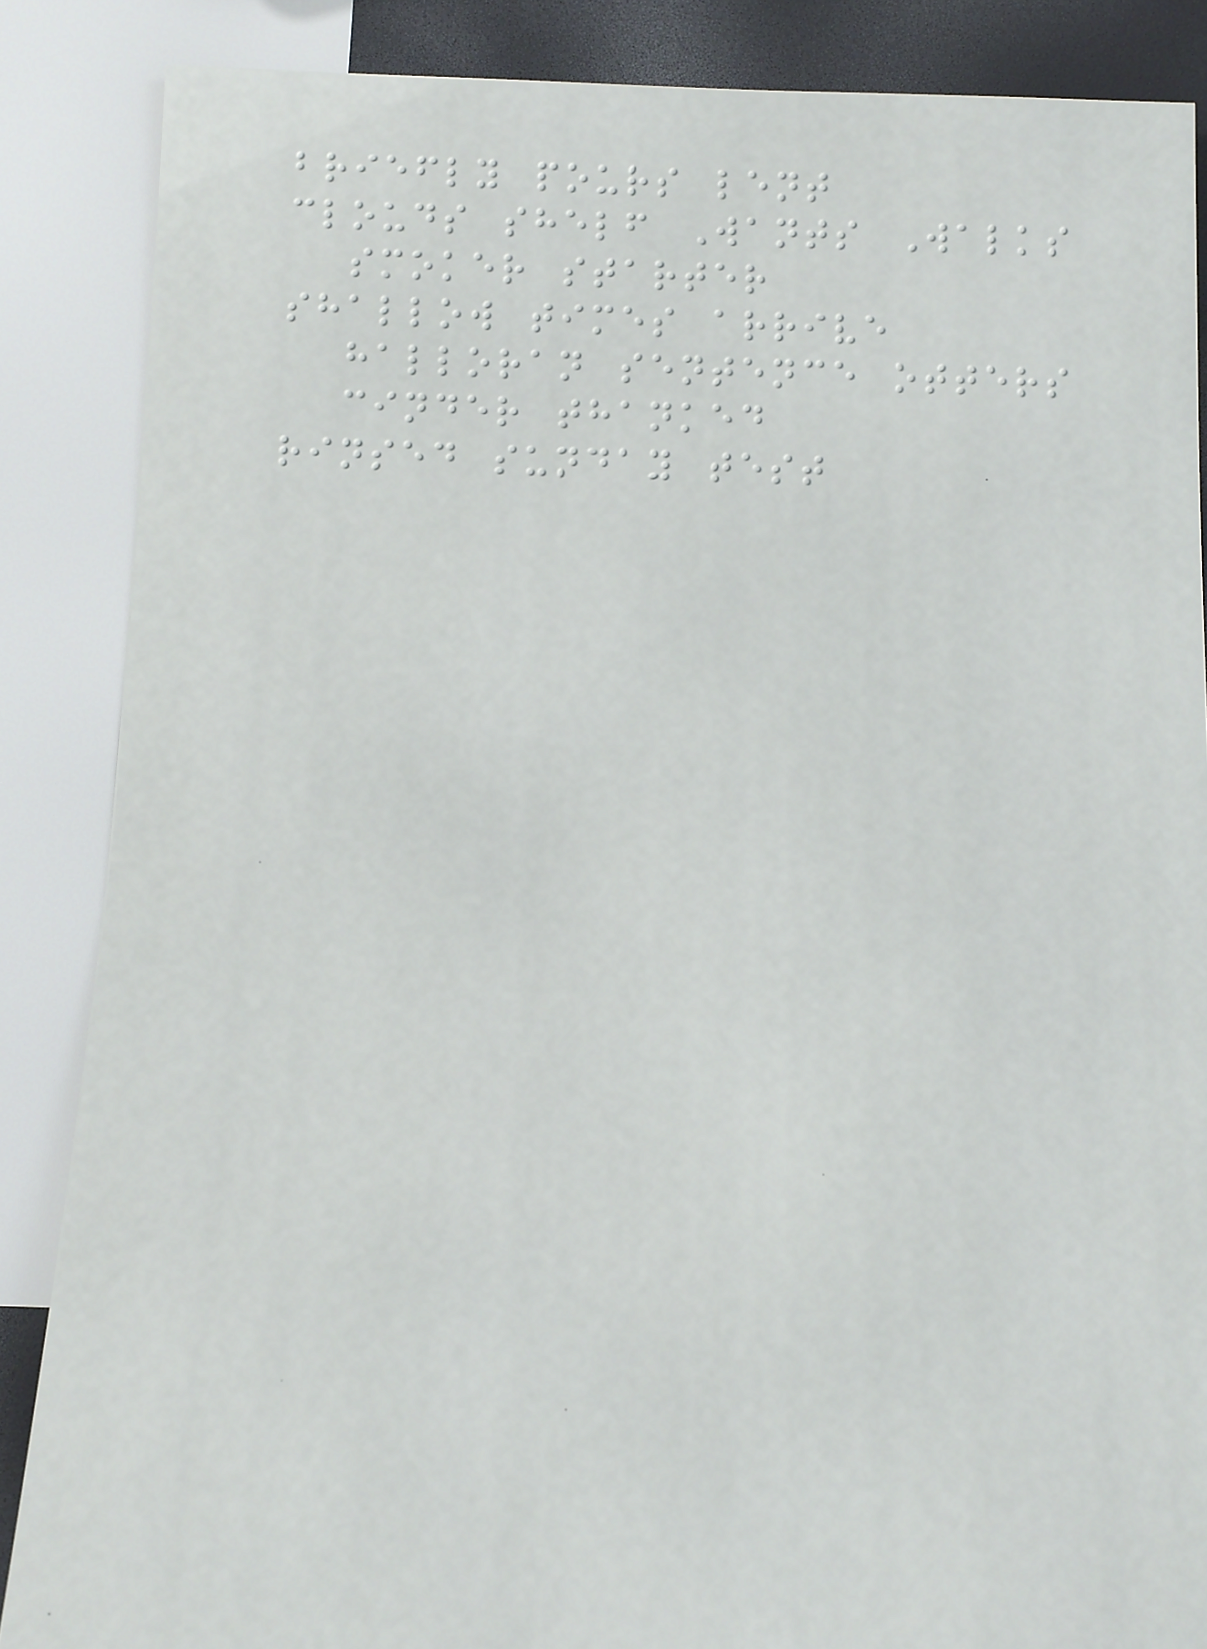briefly pours lent
clouds shelf Wants Walks
smoker starter
shallow times arrive
halloran sentence otters
cinder thanked
rinsed sunday test
